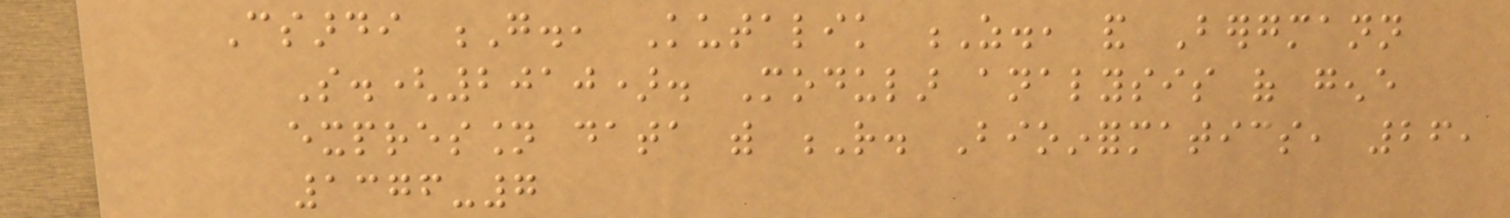Csardi G., Kutalik Z., and Bergmann
S.(2010). Modular analysis of gene
expression data with R. Bioinformatics, 26,
1376-7
